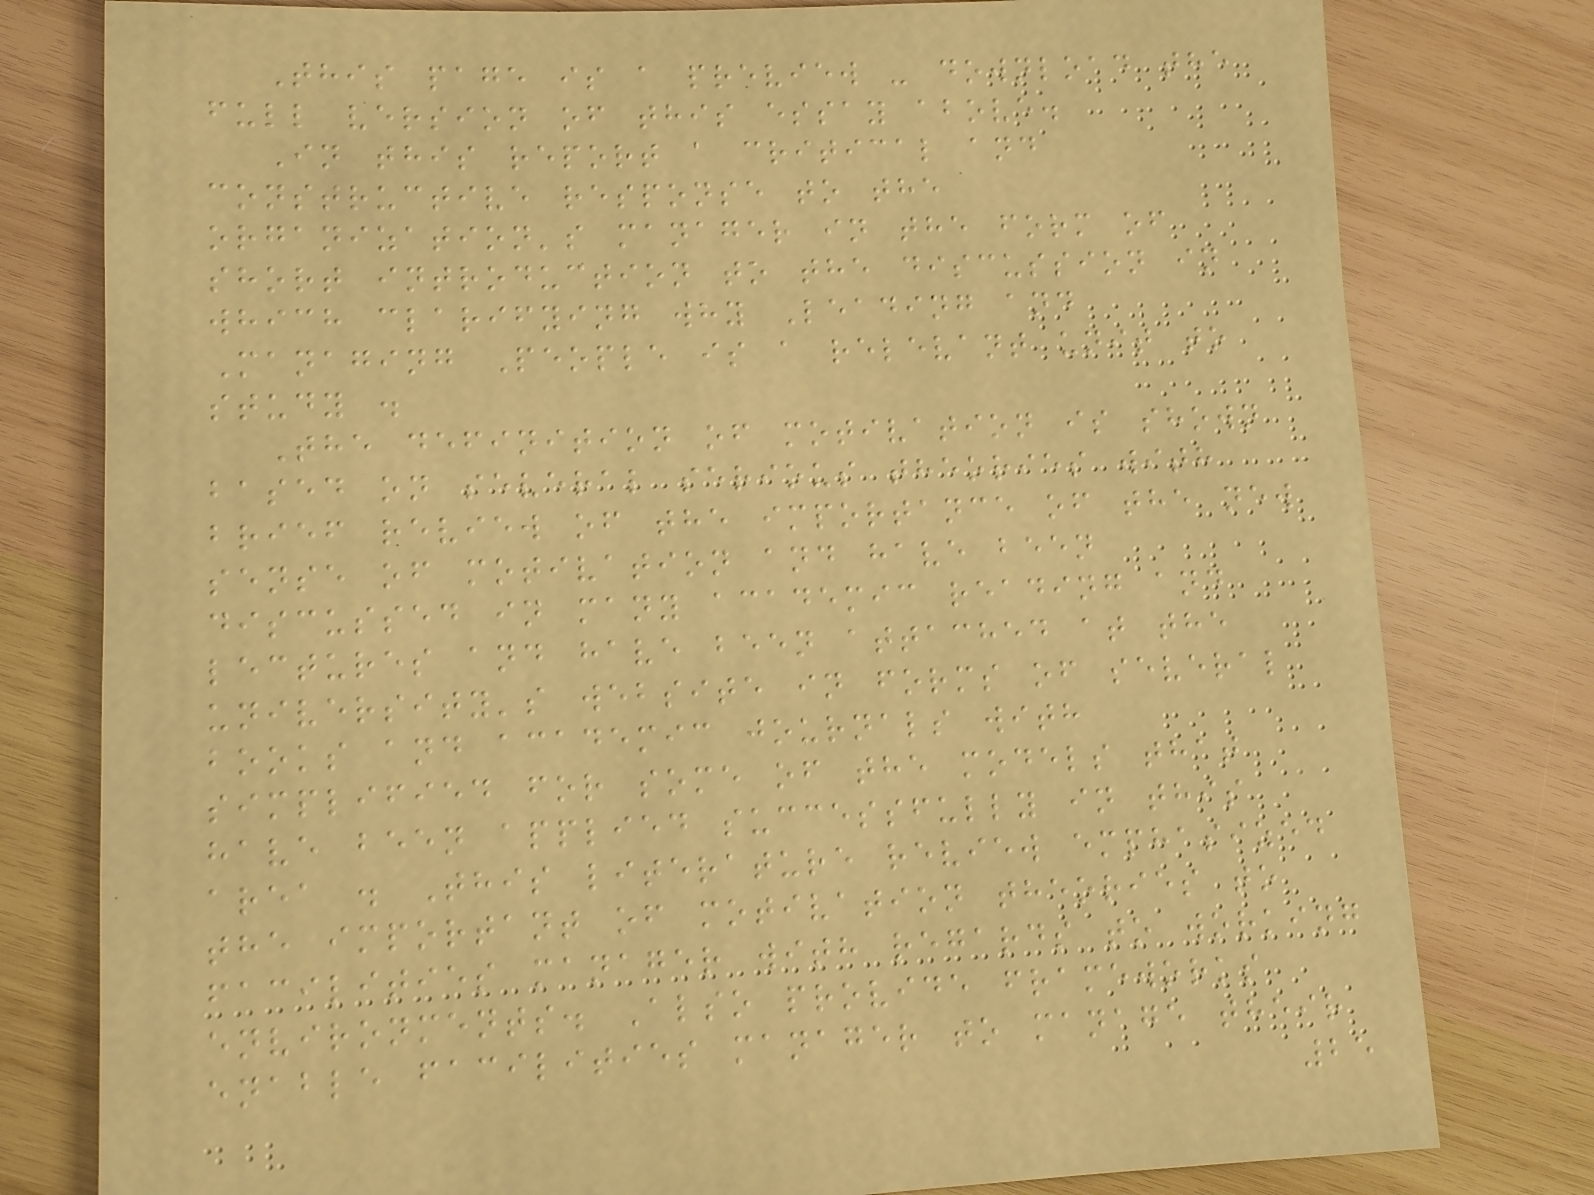This page is a preview - download the
full version of this essay above.
In this report a critical and
constructive response to the
organization's manager in the form of
short introduction to the discussion in
which clarifying why Leading and
Managing People is a relevant unit to
study .
The definition of motivation is shown
based on several serious theories with
brief review of the importance of the new
sense of motivation and have been
discussed in many academic reading and
lectures and have been attached at the
university's website in forms of several
books and academic journals with
simplified for some of the models that
have been applied successfully in this
area . This literature review emphasized
the important of motivation theories to
facilities manager with regards to working
environments. Also provide frameworks
enable facilities manager to manage their
25
